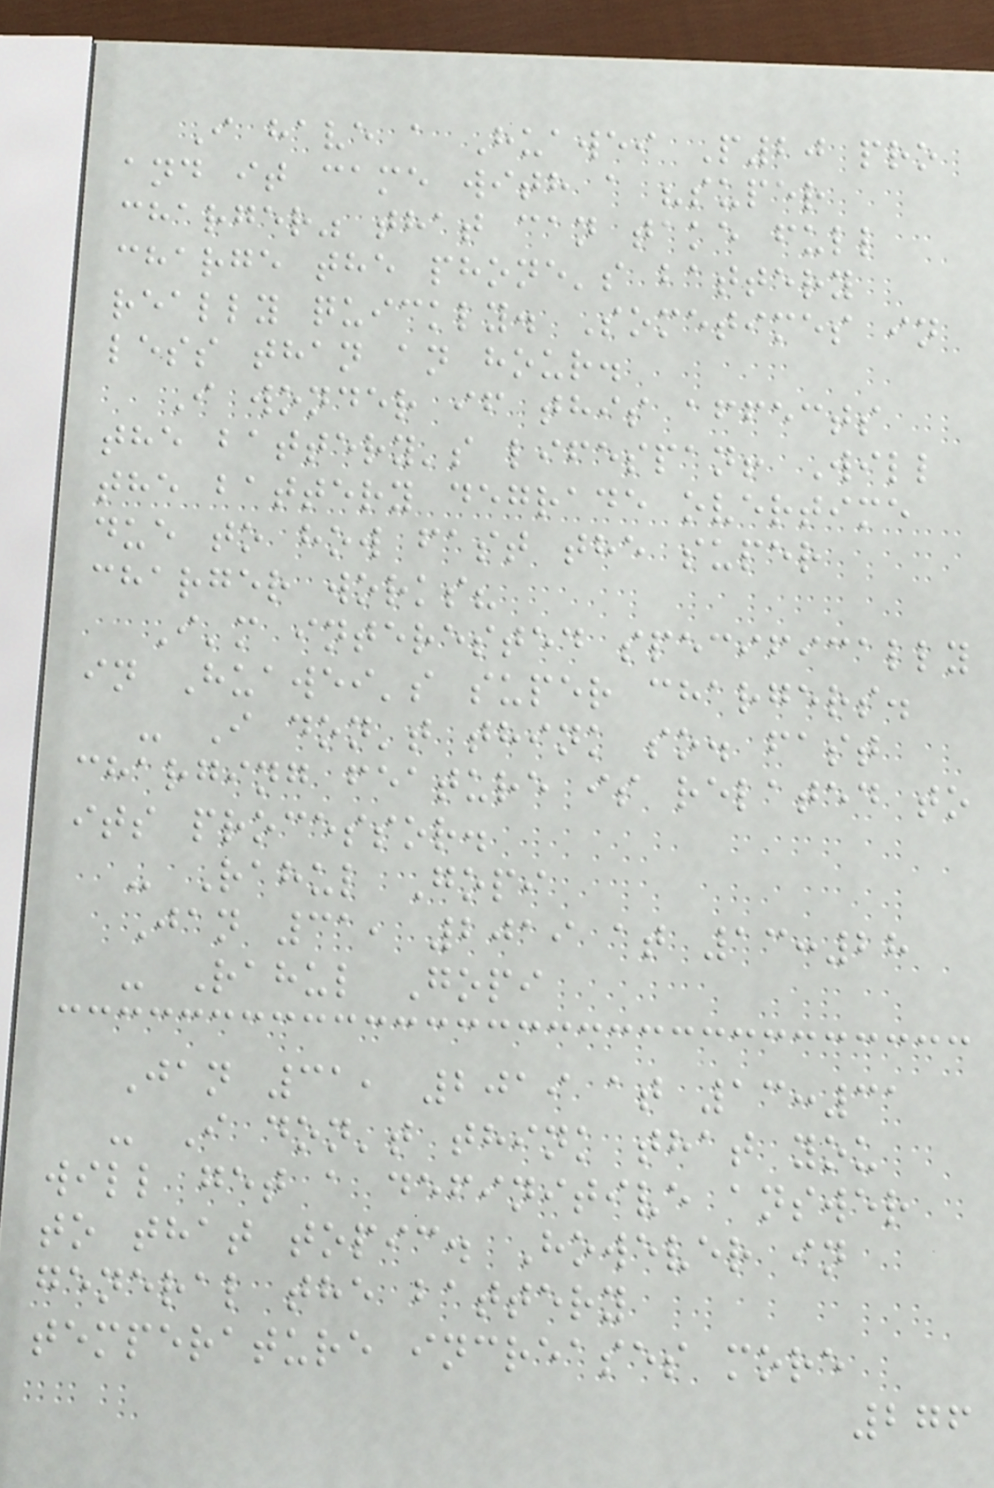I have a Huawei P20 pro
and it came with a "super
charger" that can take full
charge the phone's battery
really quickly. Sometimes in
less than an hour.
I wonder if this affects
the battery's lifespan! Will
the battery degrade overtime
due to how fast the super
charger works?
I'm interested specifically
in Huawei's super chargers.
- I don't think so. fast
charging feature is related to
its processor.
- Rahul Gopi
Jan 31, 2019 at 13:28
- Rahul Gopi
Jan 31, 2019 at 13:31
- I don't think that you
will get a definitive answer
to that topic. However in
general the battery
temperature increases more
276
